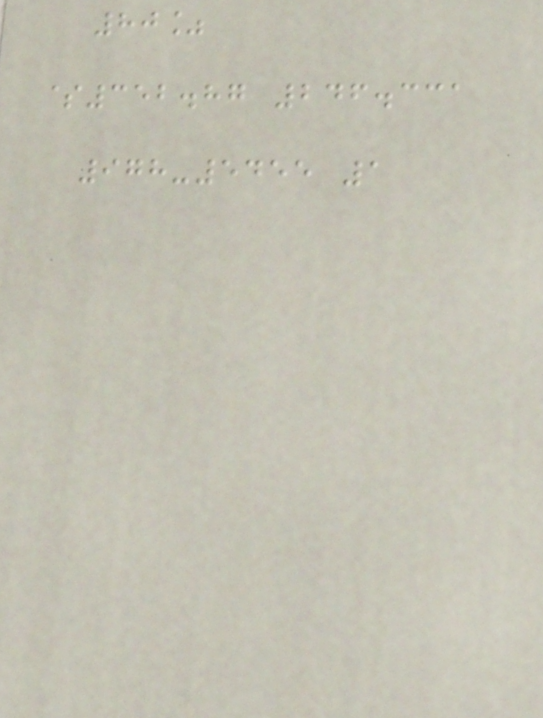80%
$352.87 246.331
978-5455 1
